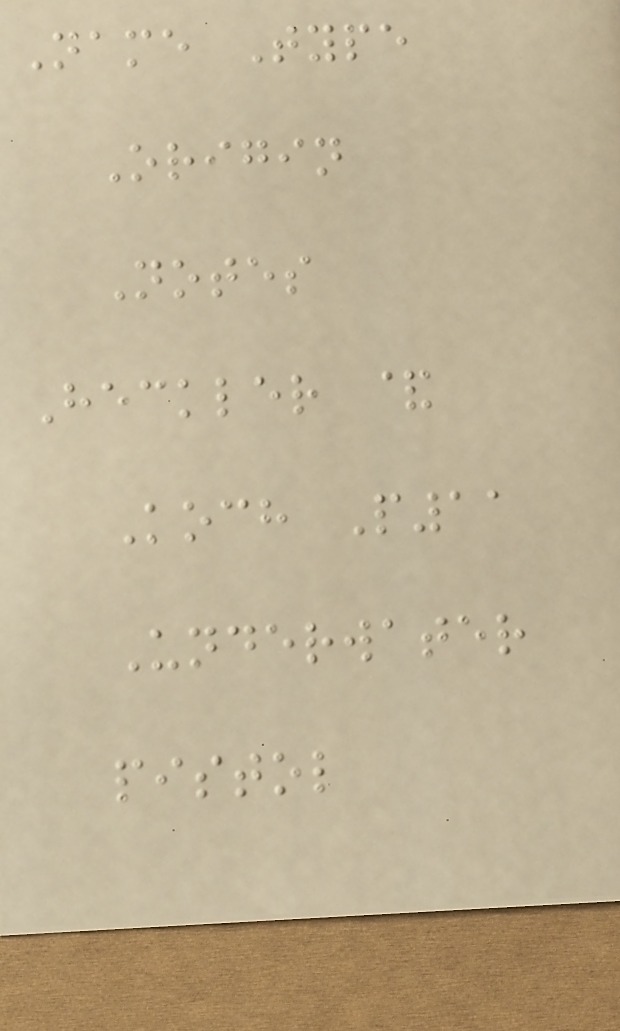Name Type
Origin
Notes
Heckler &
Koch P11
Underwater
pistol
